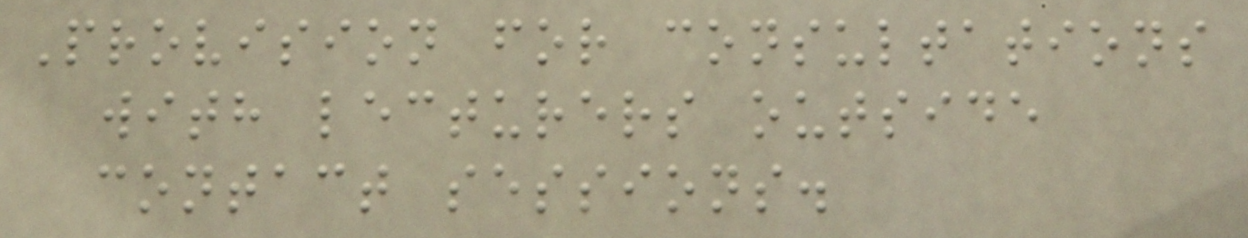Provision for consultations
with lecturers outside
contact sessions.
